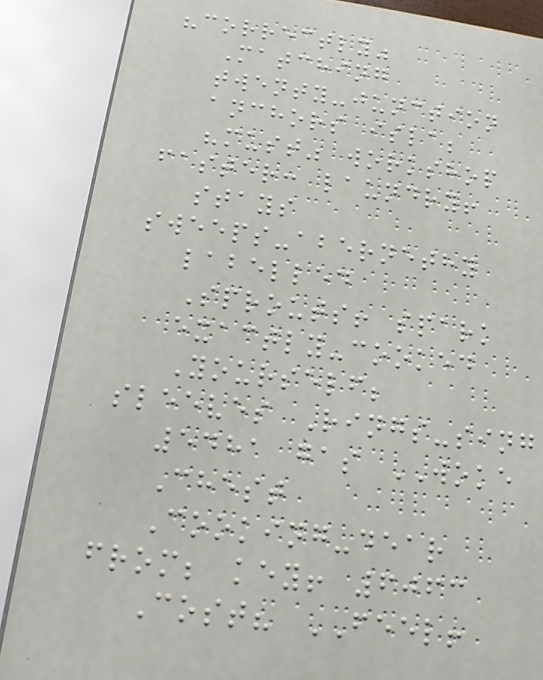"correctly"
Matching
twenty-junction
anchors isla;
"must" workshop
faster: laundry!
stays
sweeps-abernethy
labelled
Sprouts! spark
exactly-cooked
Yourself;
sleeves Rings-sing
5481 gas WOKE
Chest
Cooking-dear
from; key! 6063
Cost? FEEL!
